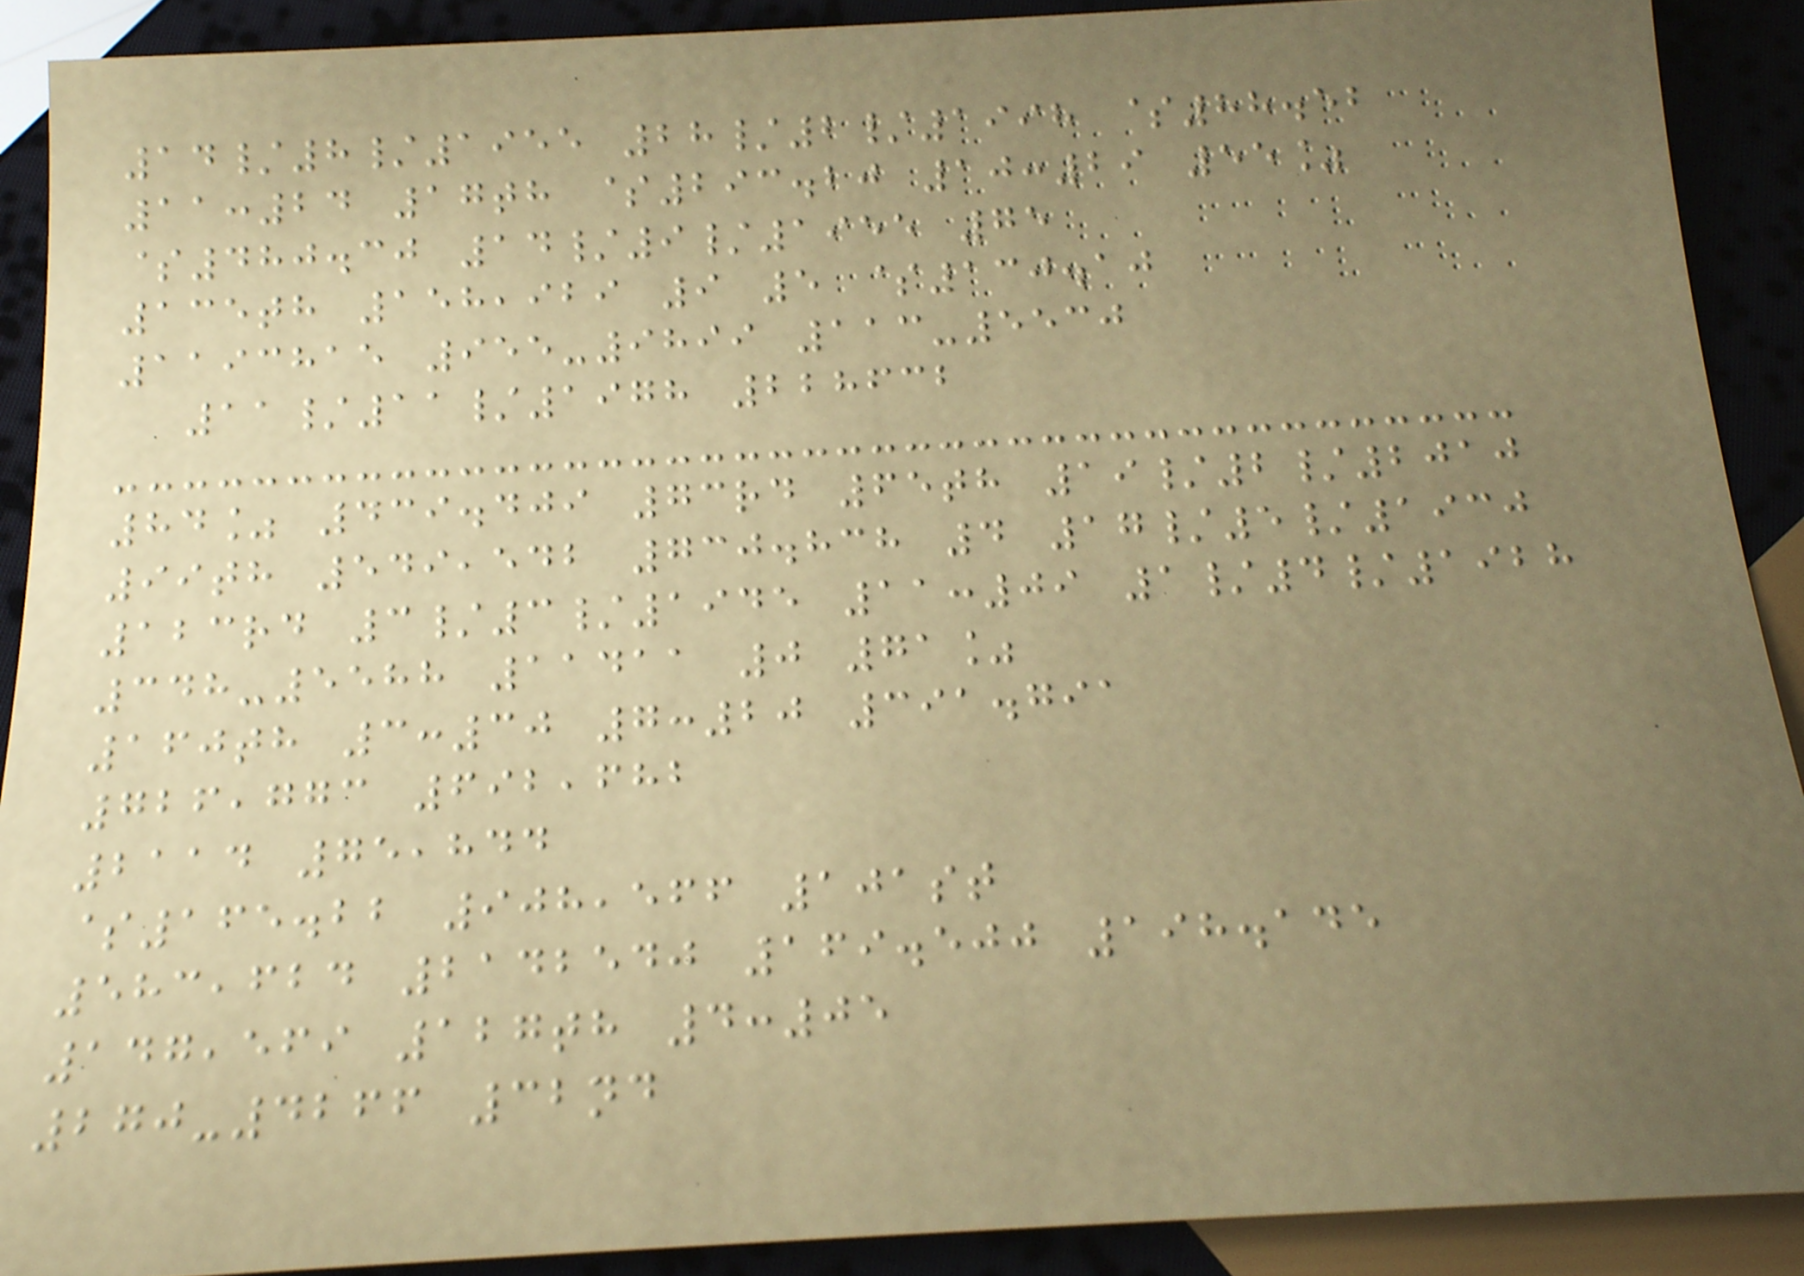14/8/1955 28/2/1998 $88.52
11:24 17th $293.20 10:29 55%
$480.30 14/9/1955 75
135th 158,929 9 5 $130.10
1193815 955-9899 113-5530
11/11/1978 228632
84% 439.409 73rd 65th 19/2/2010
99th 549,542 730.838 4 17/5/1930
123rd 3/3/1945 11:09 1/4/1928
348-5588 11411 0 71%
160th 3:30 7:20 391.791
726,773 692,682
2114 75,844
$165.22 908,566 101st
583,624 2142540 169.500 198.145
147,569 127th 4:05
270-4266 32nd
